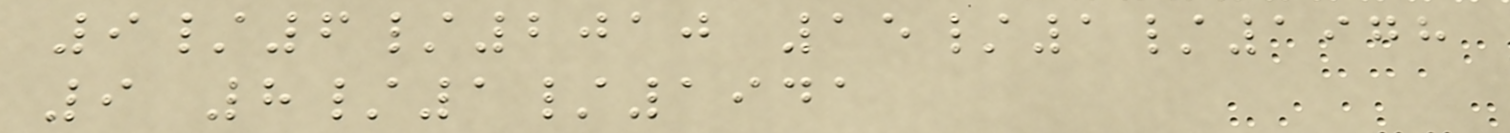9/6/2010 15/1/1978
9 8/1/1941
